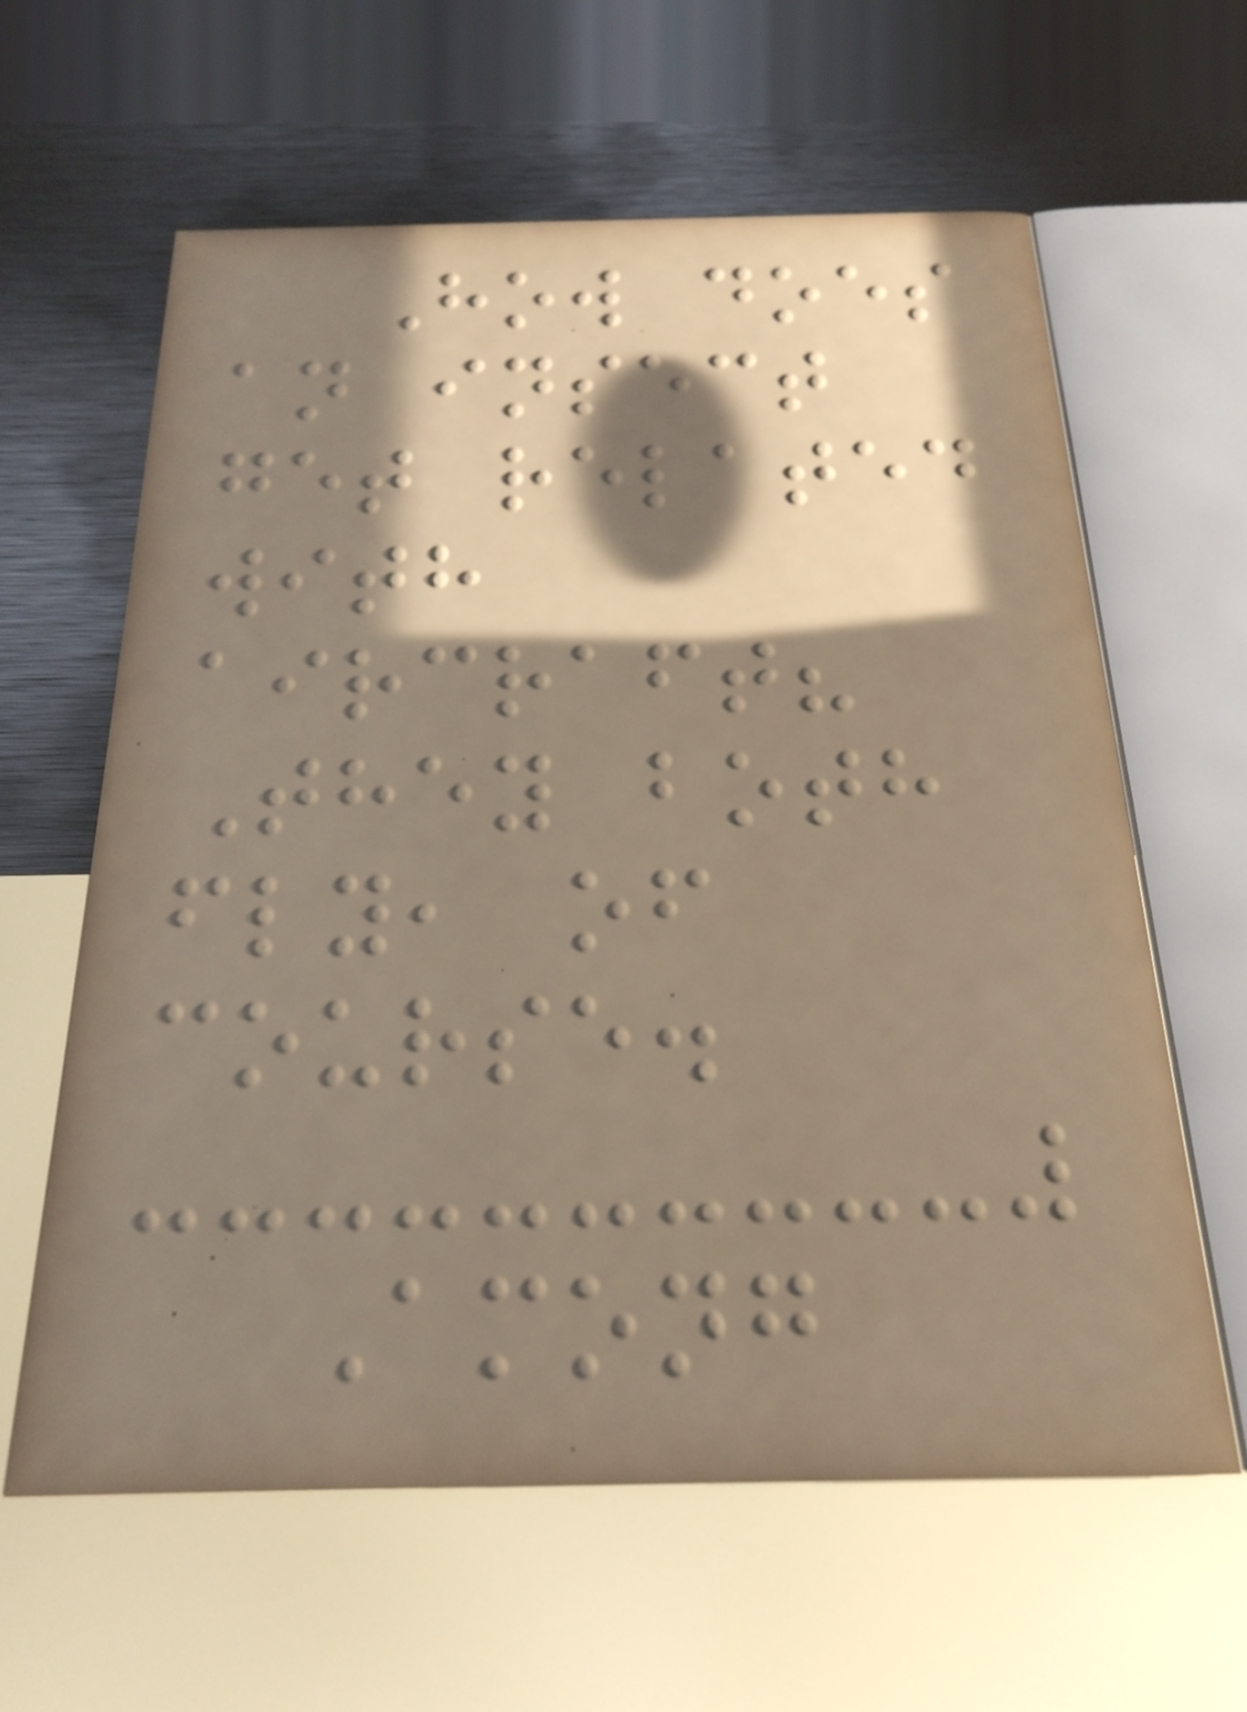How does
an insect
get related
with
aircraft?
They both
fly, of
course.
Among
